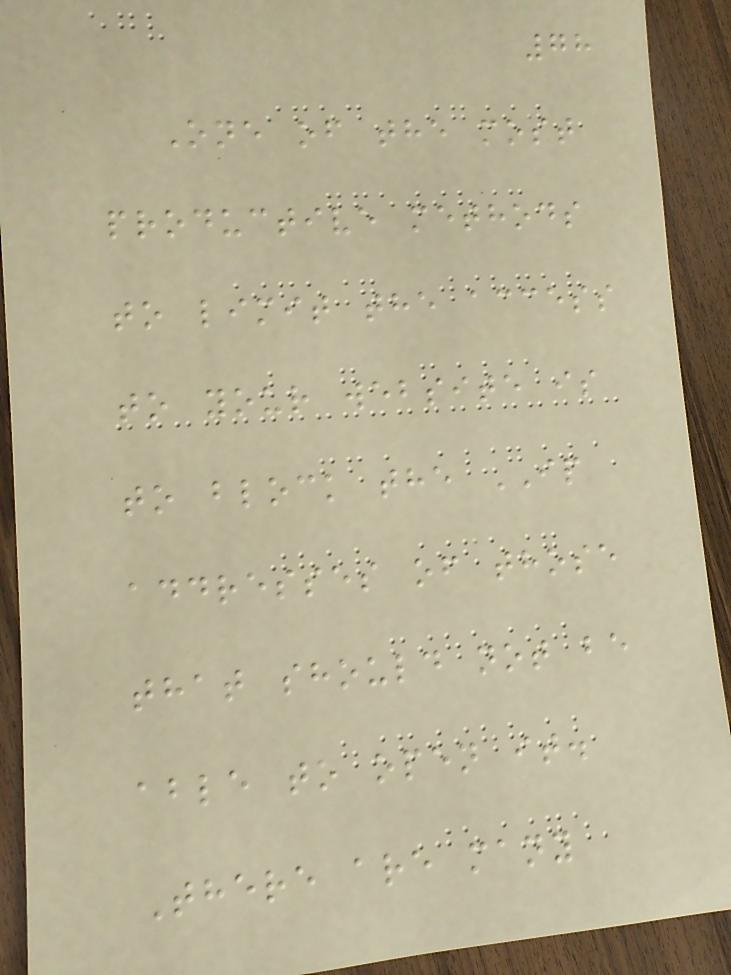78
One of the most
productive methods
to limit the access
to your website is
to block the IP
addresses of those
that should not be
able to open it.
There are many
